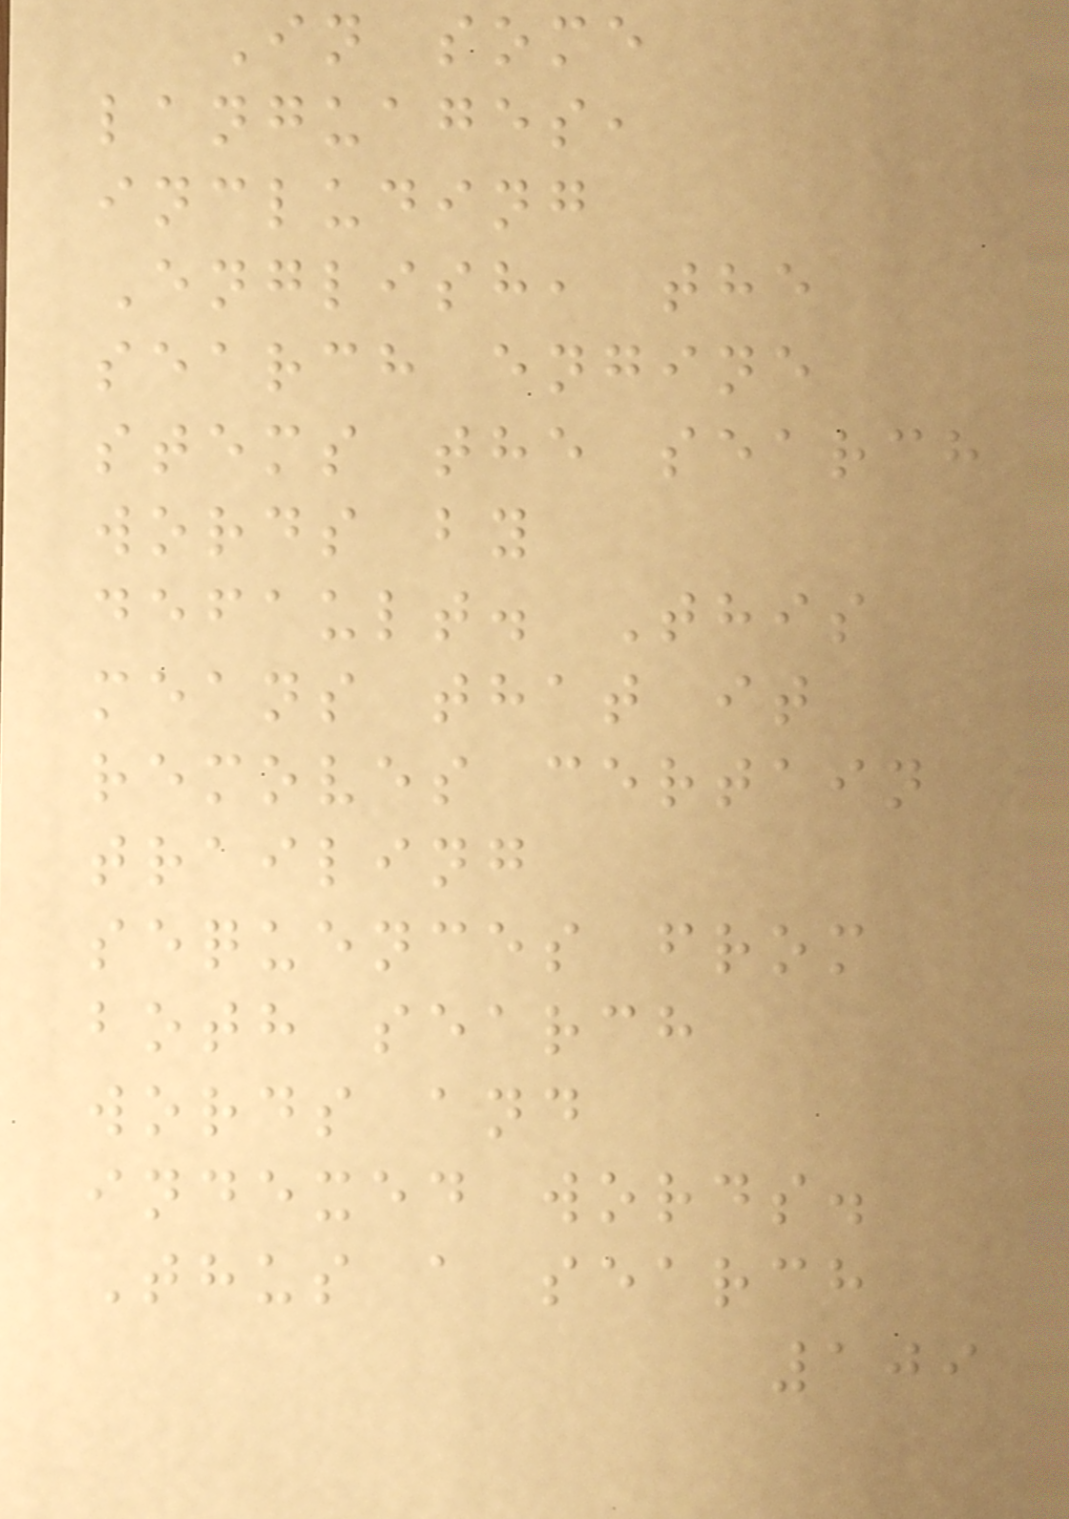In some
languages,
including
English, the
search engine
stems the search
words by
default. This
means that it
removes certain
trailing
sequences from
both search
words and
indexed words.
Thus a search
109
